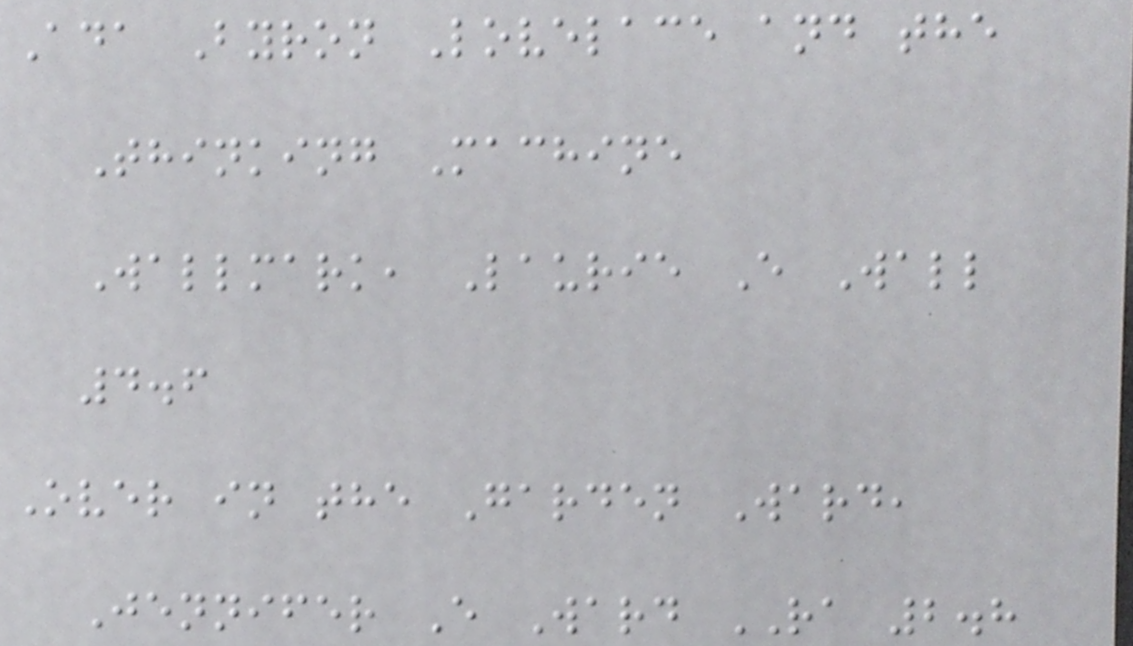Ada Byron Lovelace and the
Thinking Machine
Wallmark, Laurie E Wall
4.6
Over in the Garden Ward,
Jennifer E Ward RA 2.8
